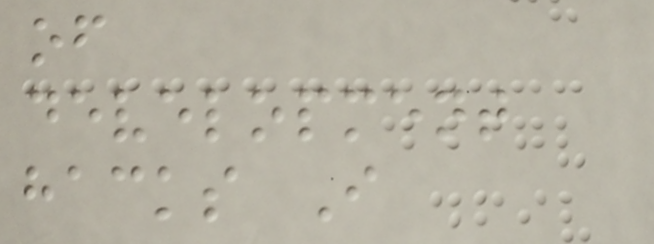of
development
hacks I
